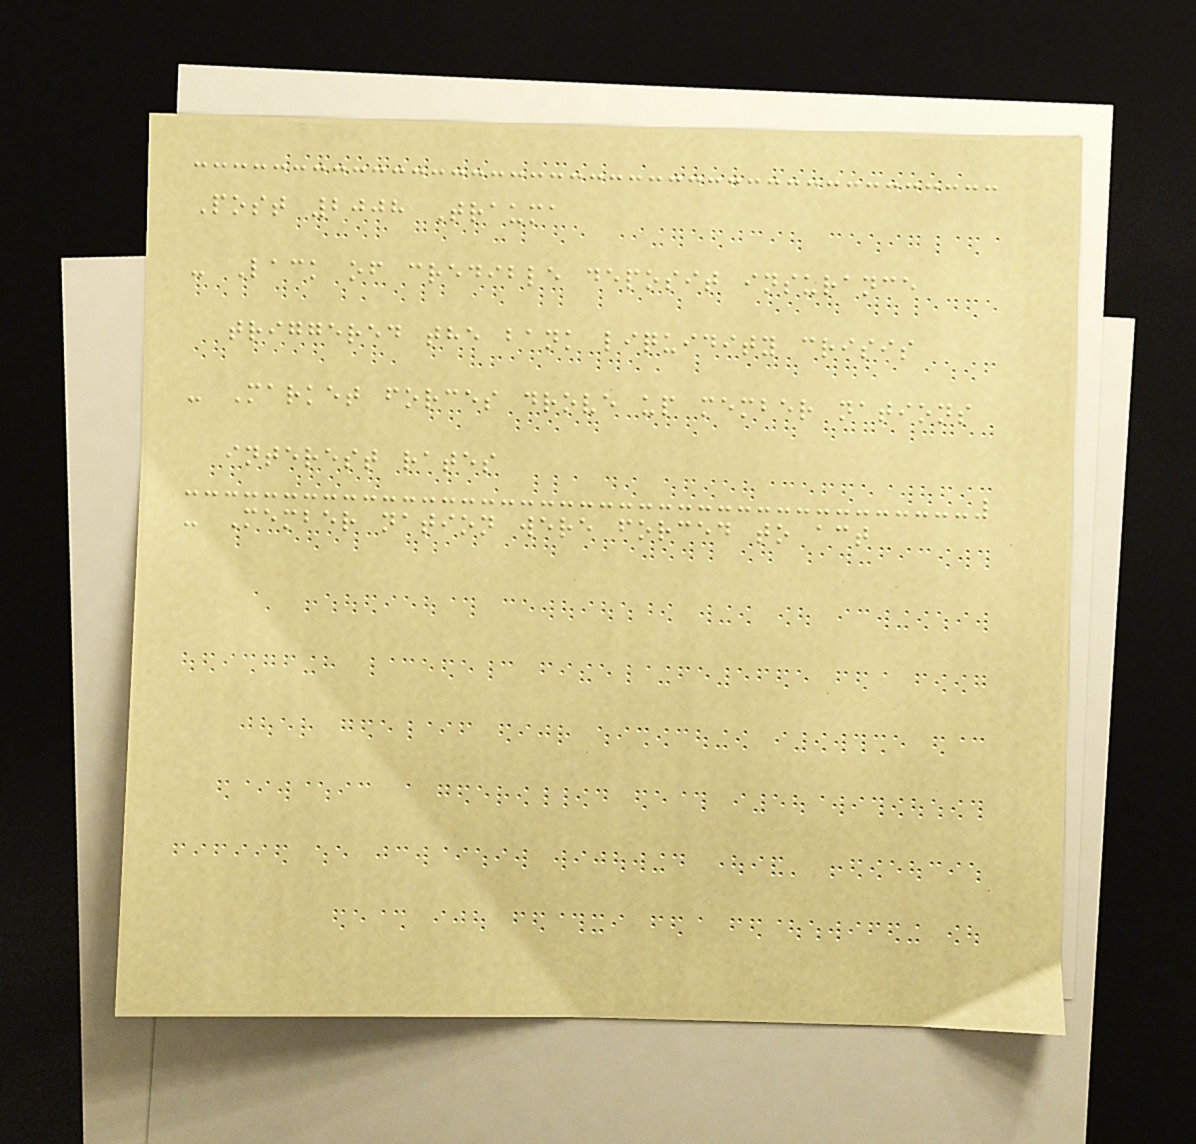Post 2008 Trauma
- Lack of credible deposit insurance
triggered the bank liquidity crisis
- Market forces drove up member nations
interest rates
- Member nation were forced to act
